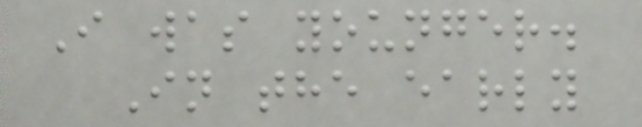I was younger.
In the early
